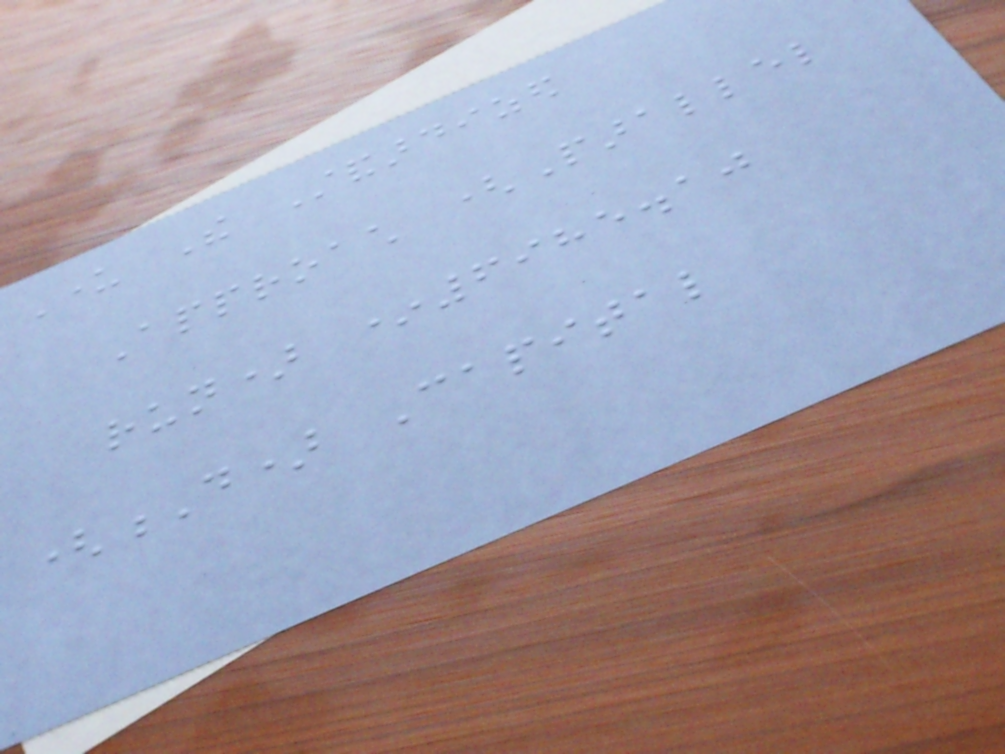Under The Standardized
Approach (Parallel
run) *6985.10
(D) Capital
